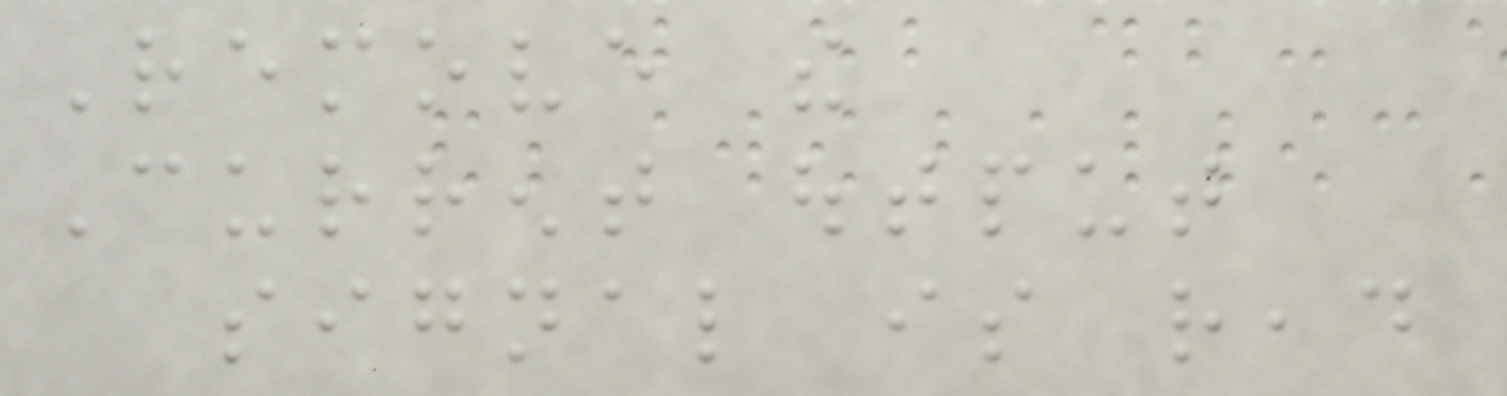Remove the
Current output
signal is read
